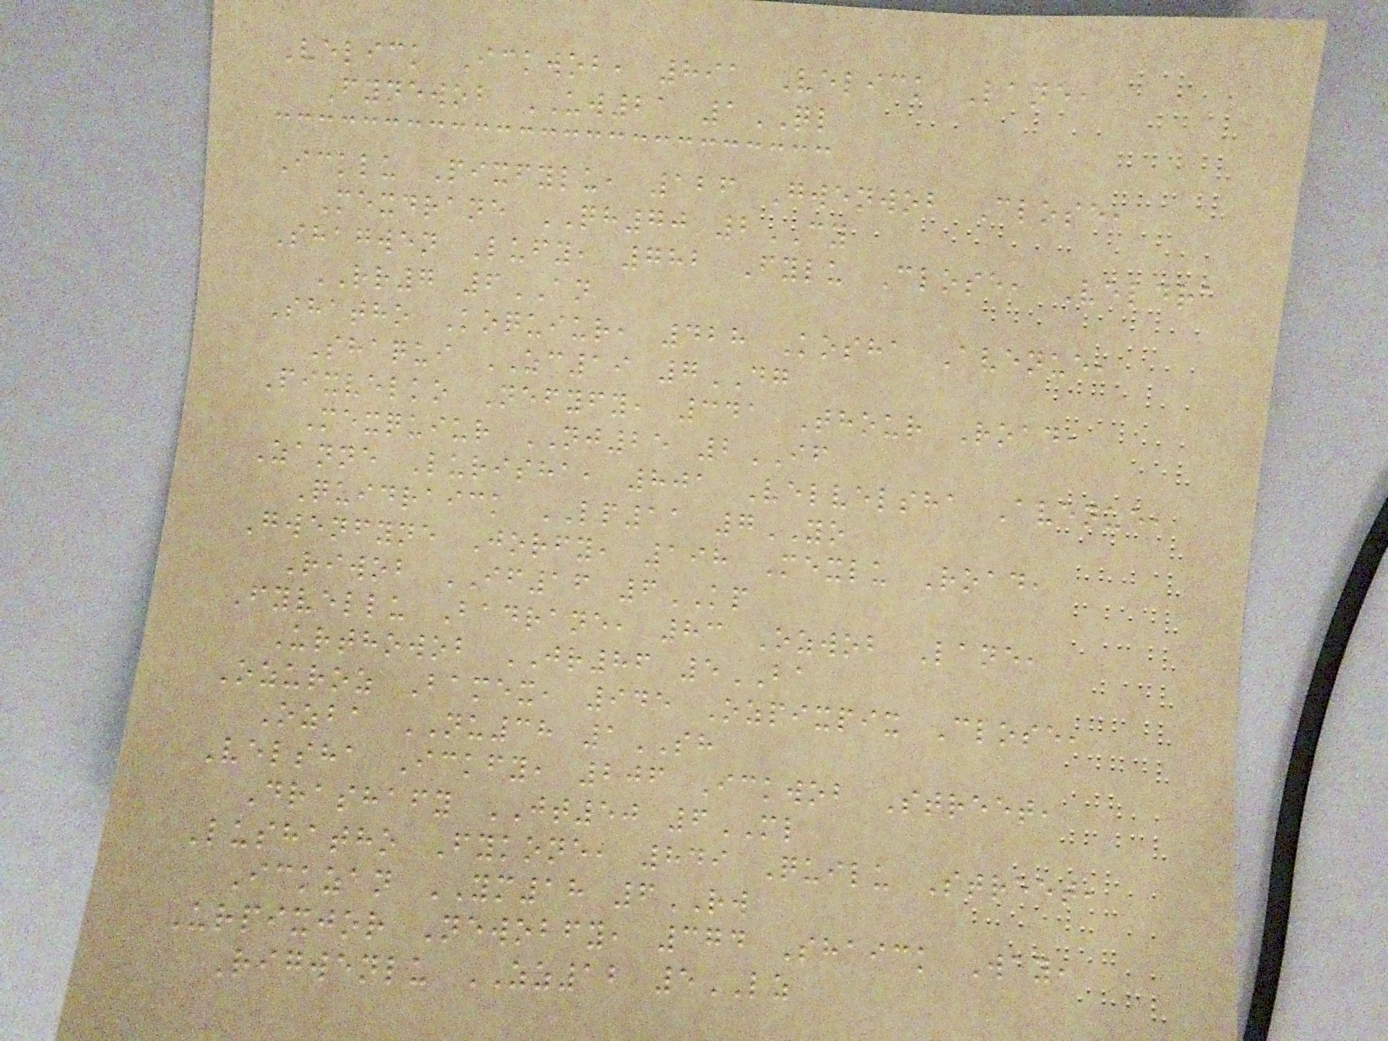Velick Ickwob, 891 Velick Lane,
Fynewob UW21 1QL
Icklu Pixfylu, 126 Gwenwob Close,
Mexdrane QH70 2CY
Shagwen Lufy, 782 Fylu Close, Veldra
RR7 6AN
Shatho Koquiur, 428 Kosha Avenue,
Shaqui ZC19 7DG
Pixvelko Nefyfy, 341 Thour Road,
Mexquiur NJ25 2IF
Zanne Lurisha, 801 Velvelsha Avenue,
Quidraick LP11 7YO
Gwenfyne Jorfy, 198 Mexlu Road,
Riwob IF16 6KP
Fyvellu Badrane, 83 Ozwob Lane,
Urthowob JR86 5BA
Ozuroz Bamex, 945 Ozpixpix Close,
Ozba NU38 1SH
Velsha Ickfy, 206 Ickwob Street,
Drashafy JT50 6ML
Lushatho Fykone, 849 Quilu Street,
Ickzan YM18 6RW
Urpixjor Newobfy, 374 Shaick Way,
Rigwenlu ZZ12 5LZ
